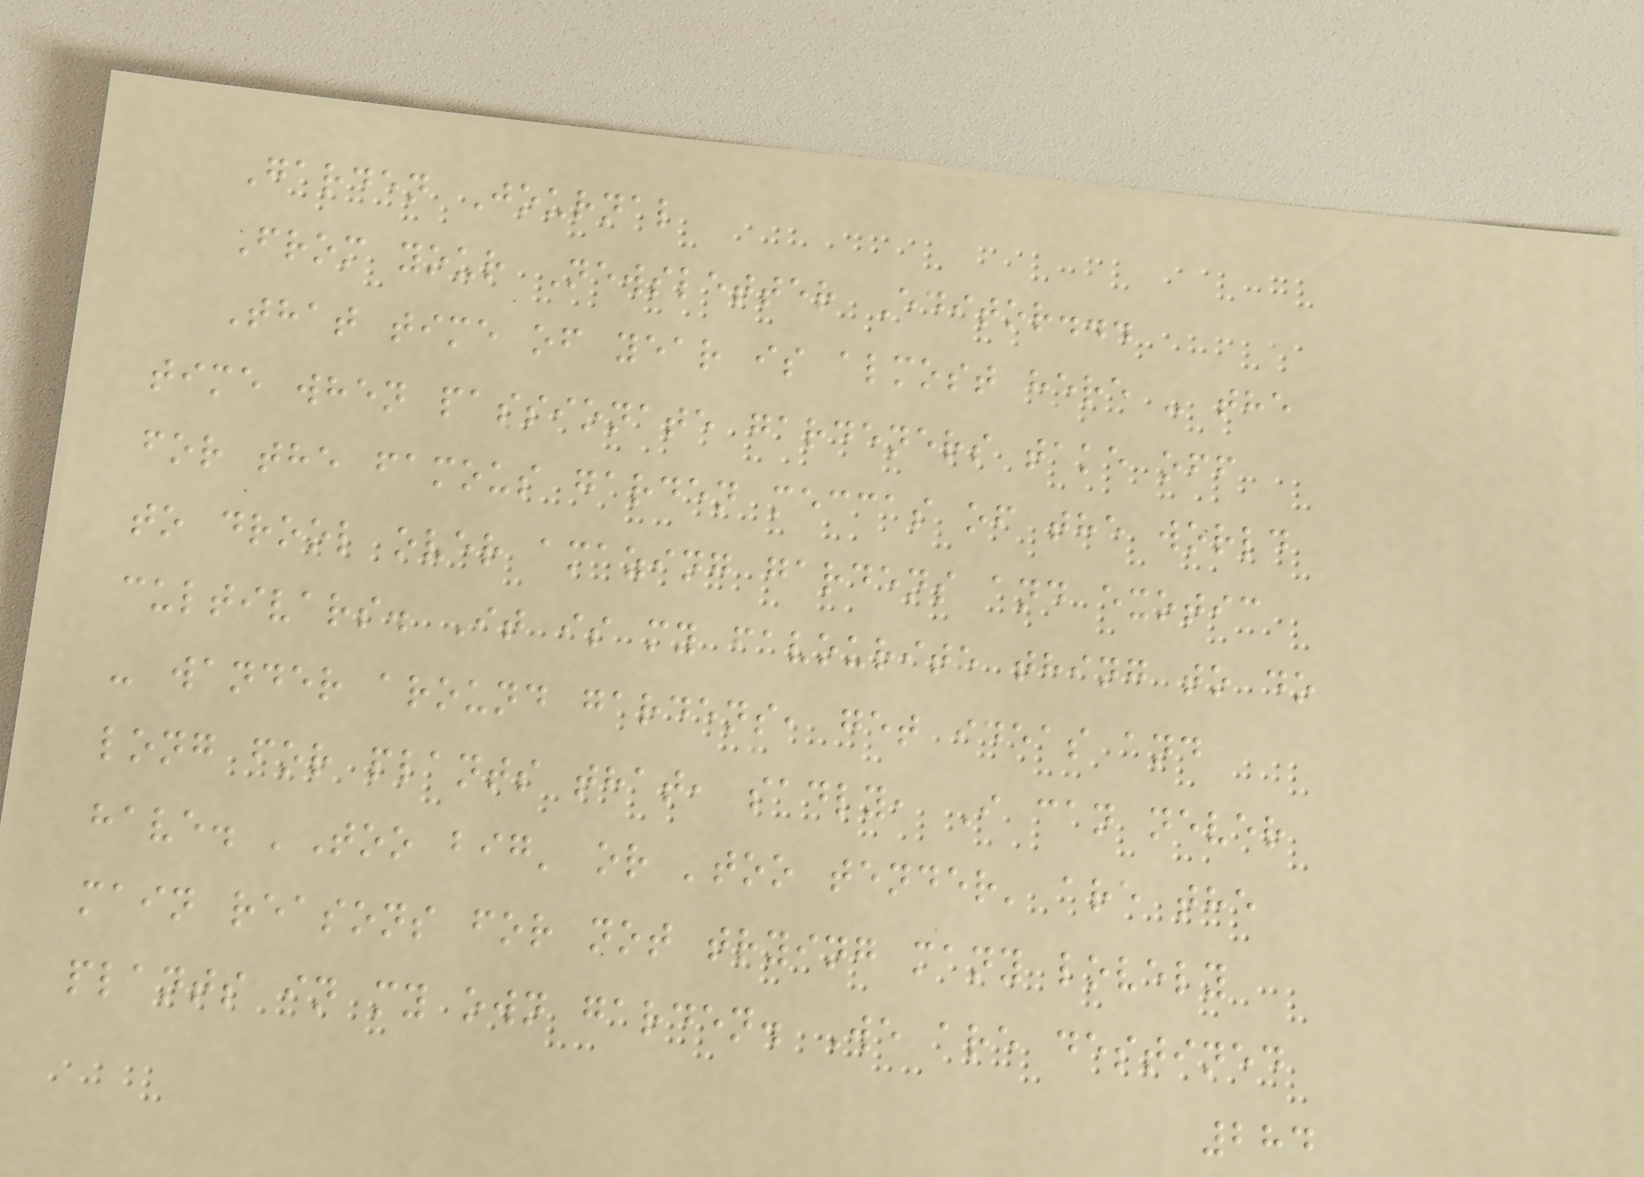Garden Journal
From your Newsletter Editor...
That time of year is almost here - the
time when passionate gardeners take off
for the famous garden meccas of the world
to drool over amazing gardens and exotic
cultivars. It is my favourite thing to do
- wander around gardens, get ideas and
long for plants that, sadly, I can never
have. 'Too big' or 'too tender' are the
main reasons for not trying many lovely
plants in my own garden. We are destined
284
